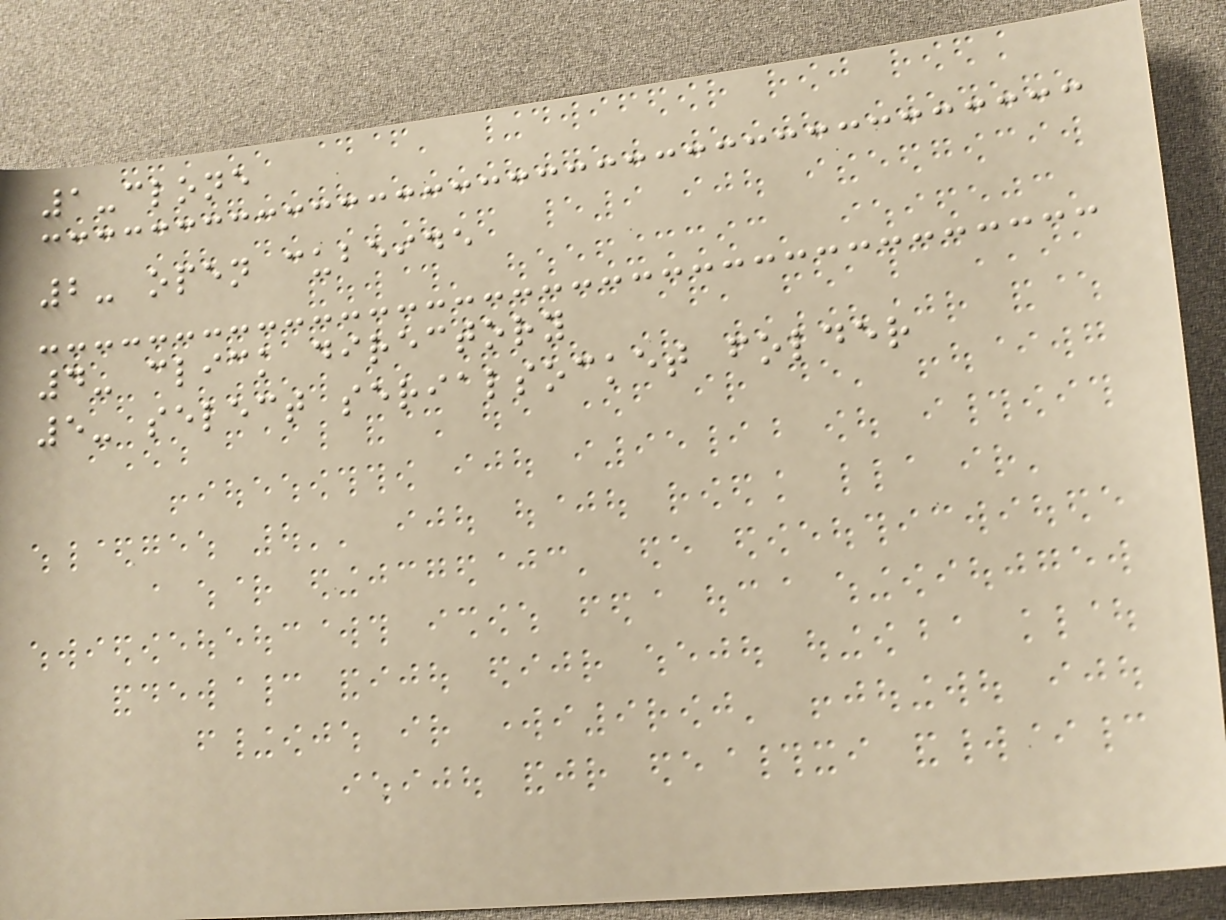1-clone
2- open cubeide
4- click directory
5- select serialsocket folder
